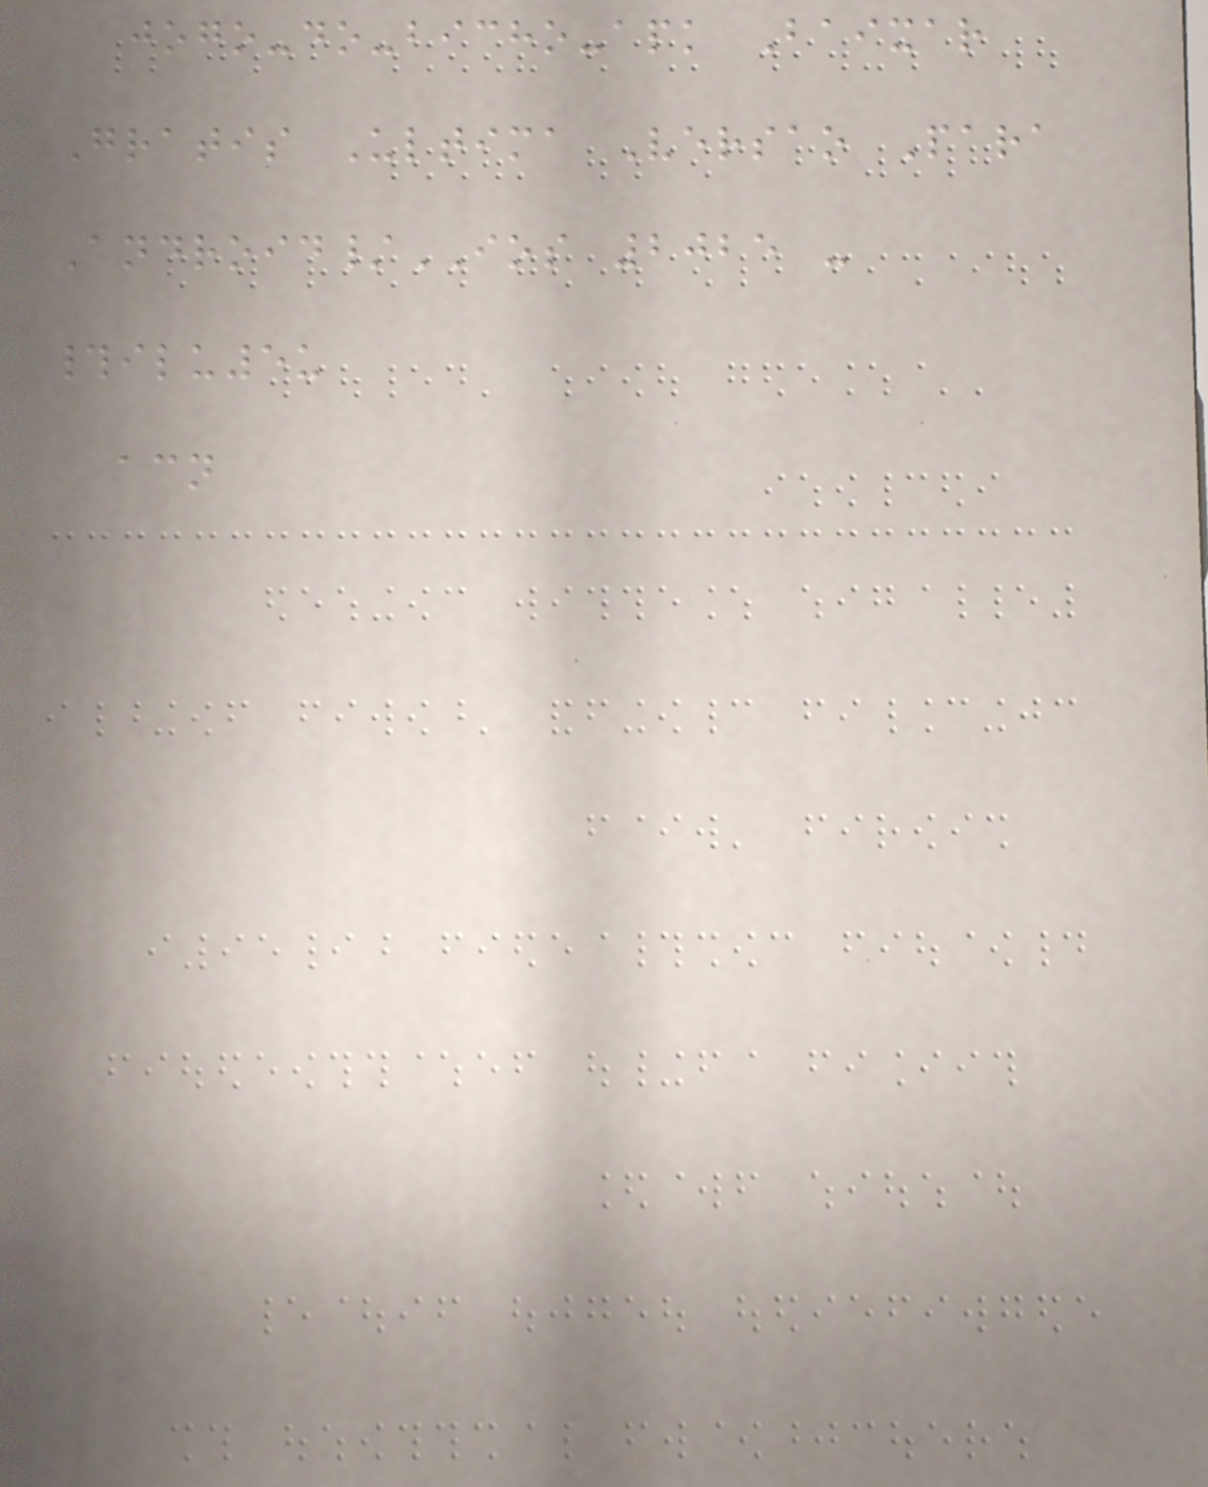jogo-do-bicho-apk Baixar
Gratis Ultima Versao Para
Android/IOS 2025 -
#ilu5u
acn
